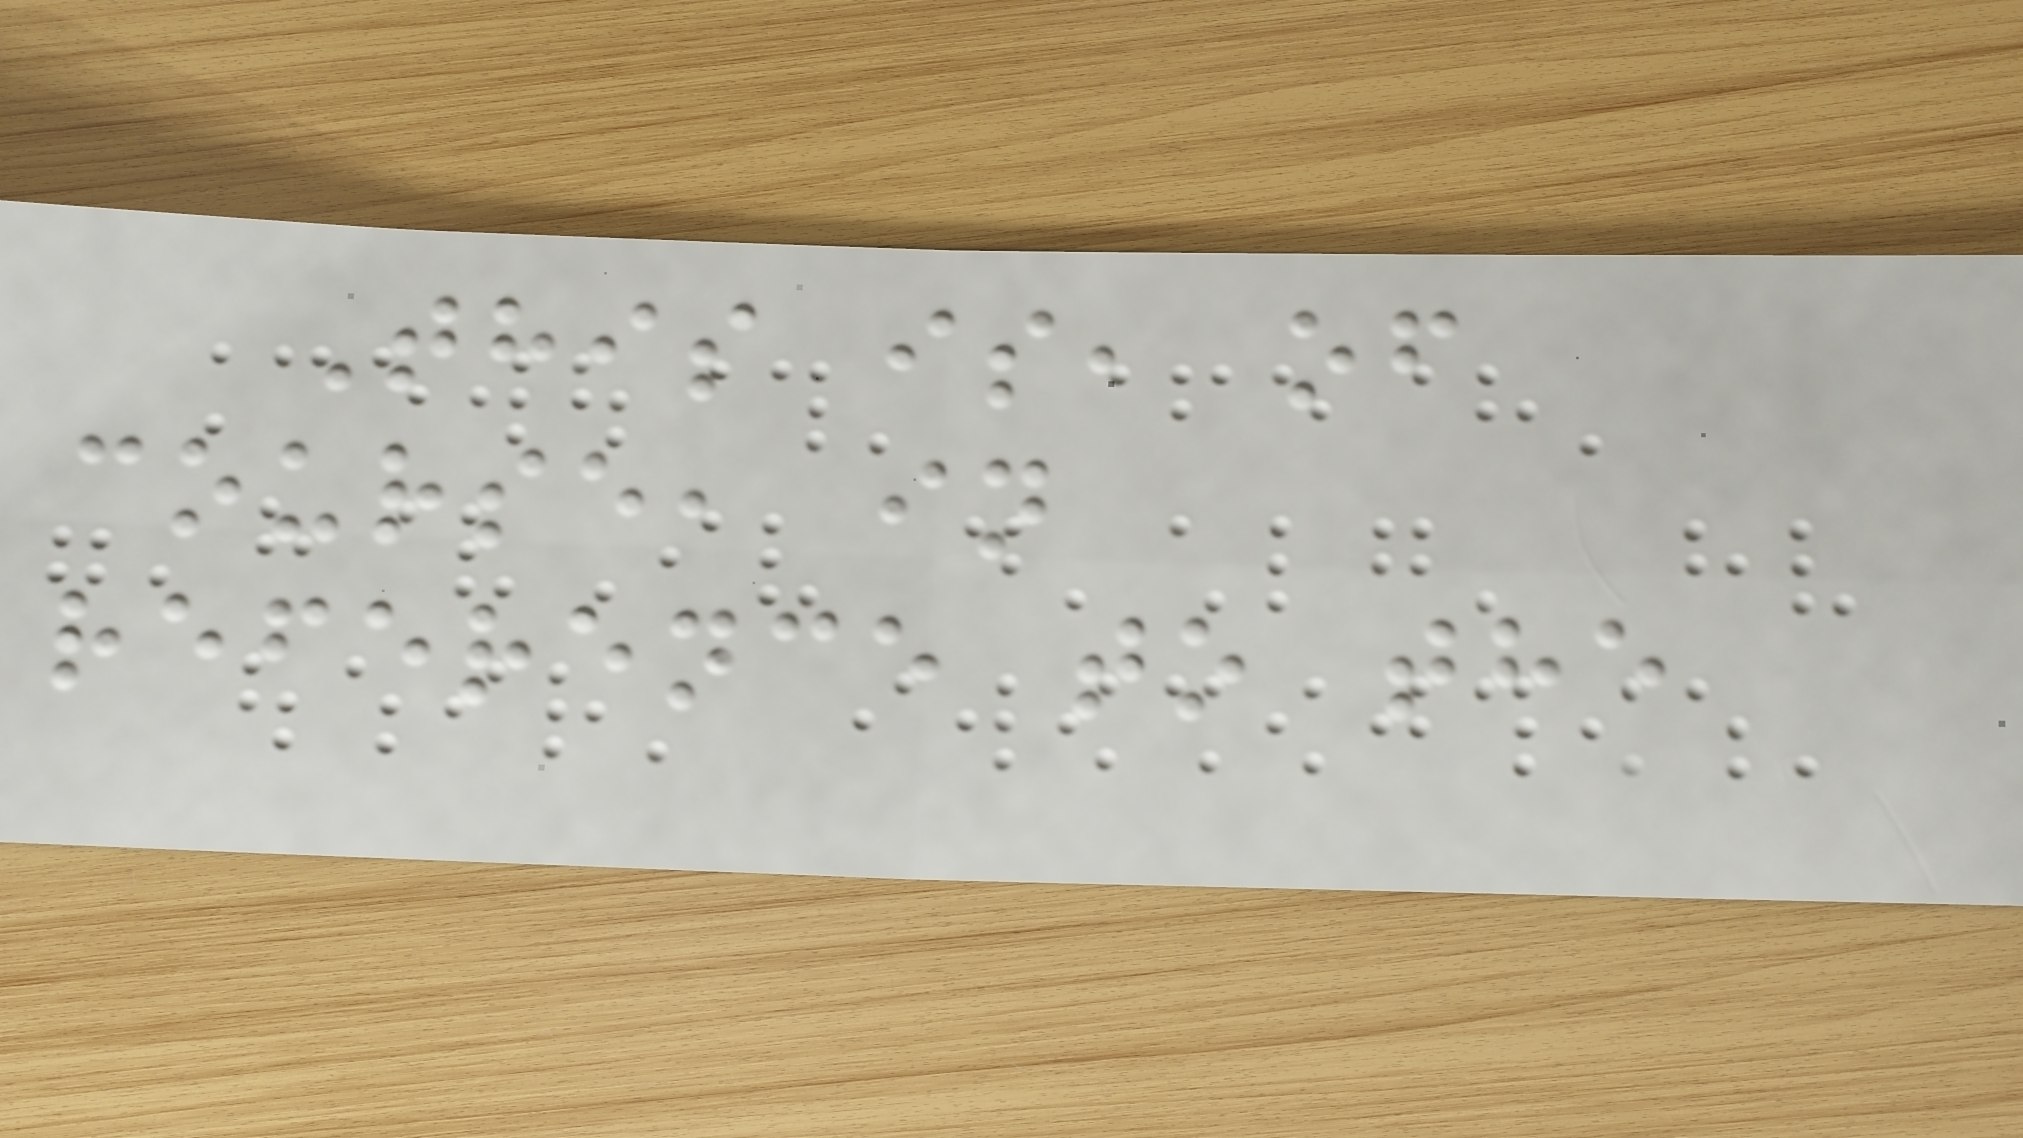This is, of
course, in
reference to the
